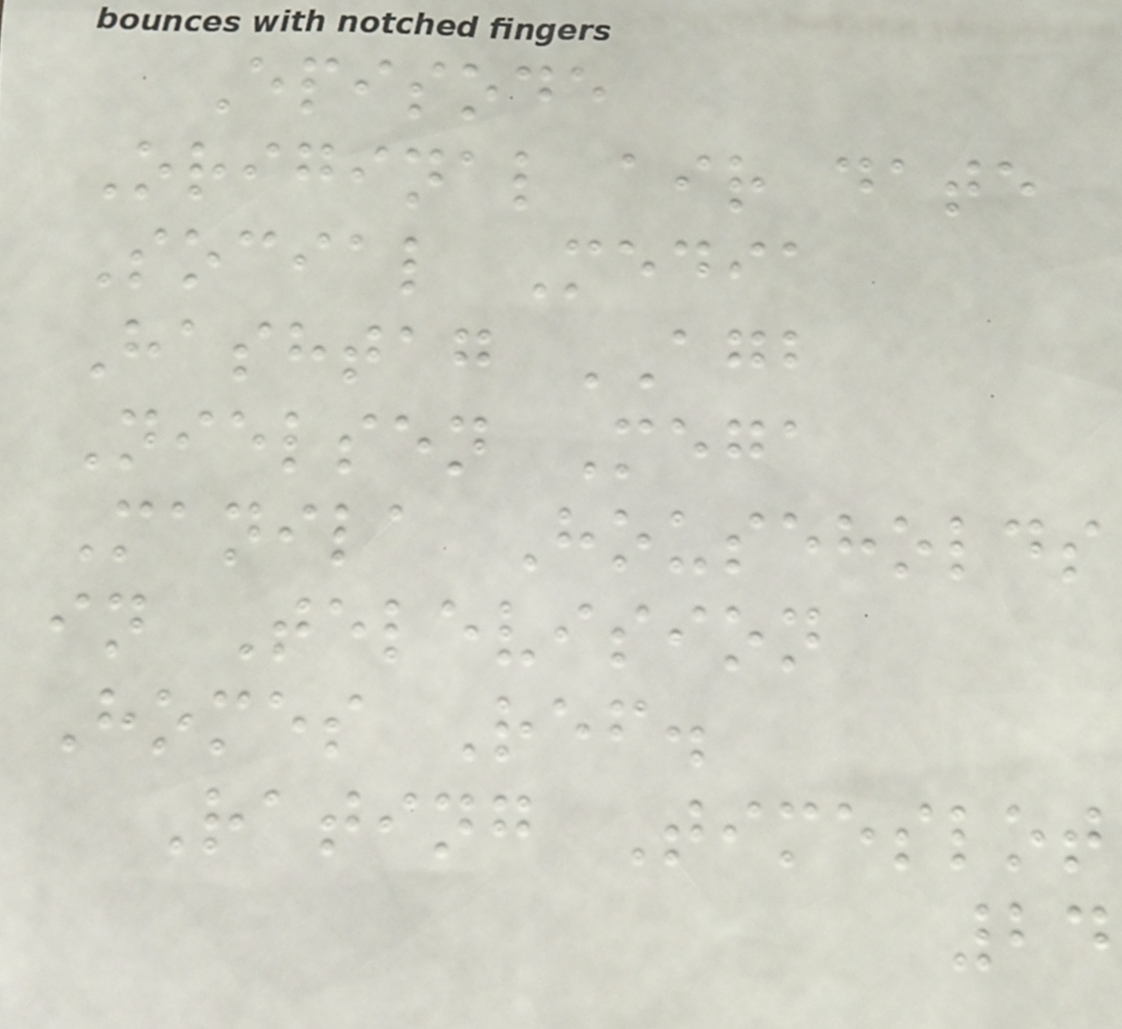Episode
Original air date
Social Media
Hashtag AGB
Nielsen Mega
Manila Households
in Television
Homes Ref.
Rating Timeslot
24
